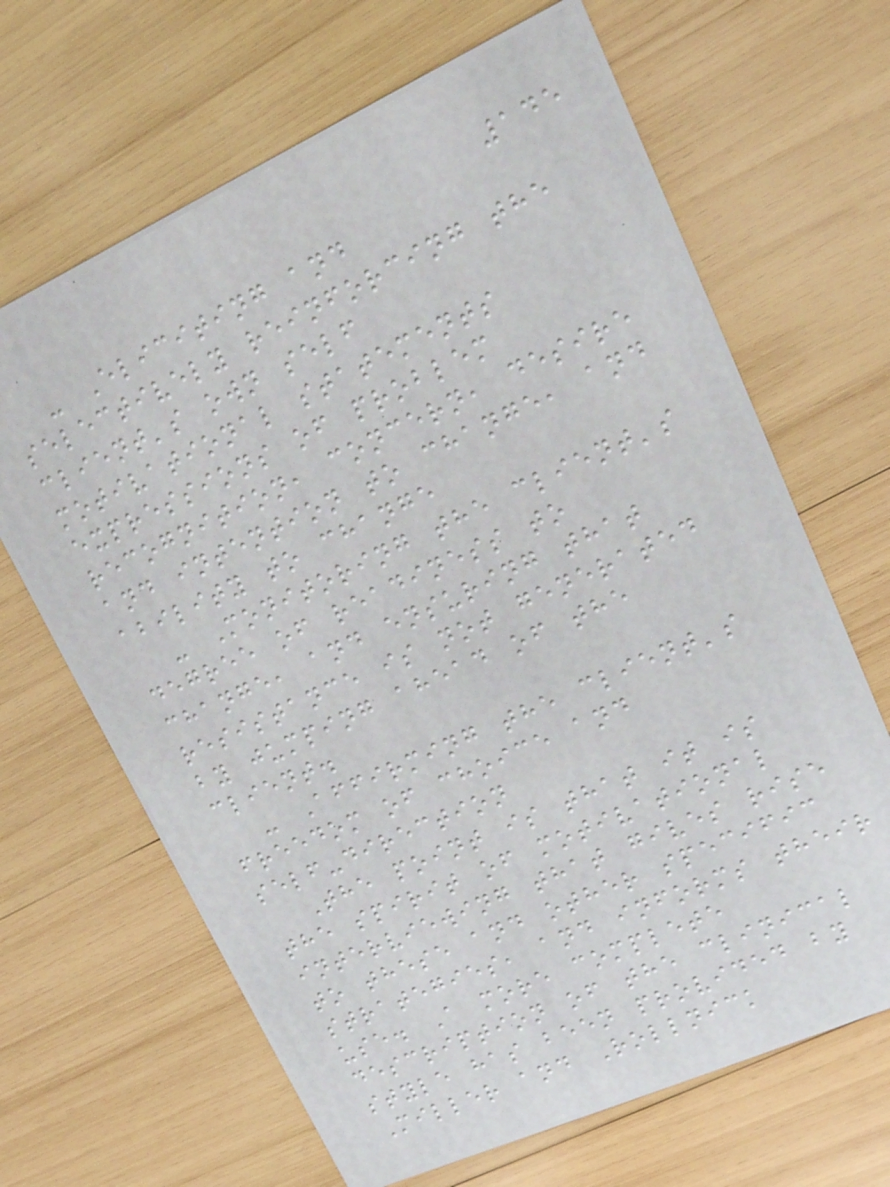145
- Eliciting and
selectively reinforcing the
client's own self
motivational statements
expressions of problem
recognition, concern, desire
and intention to change, and
ability to change
- Monitoring the client's
degree of readiness to
change, and ensuring that
resistance is not generated
by jumping ahead of the
client.
- Affirming the client's
freedom of choice and
self-direction
The point is that it is
the spirit of motivational
interviewing that gives rise
to these and other specific
strategies, and informs their
use. A more complete
description of the clinical
style has been provided by
Miller and Rollnick
